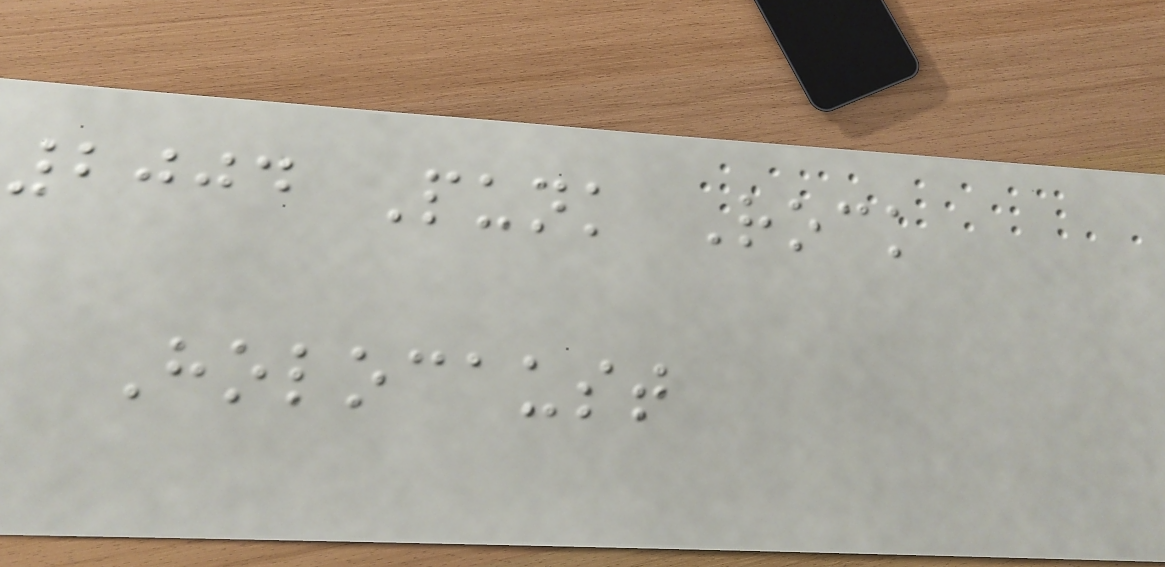2004 Punk Rock
Holocaust
